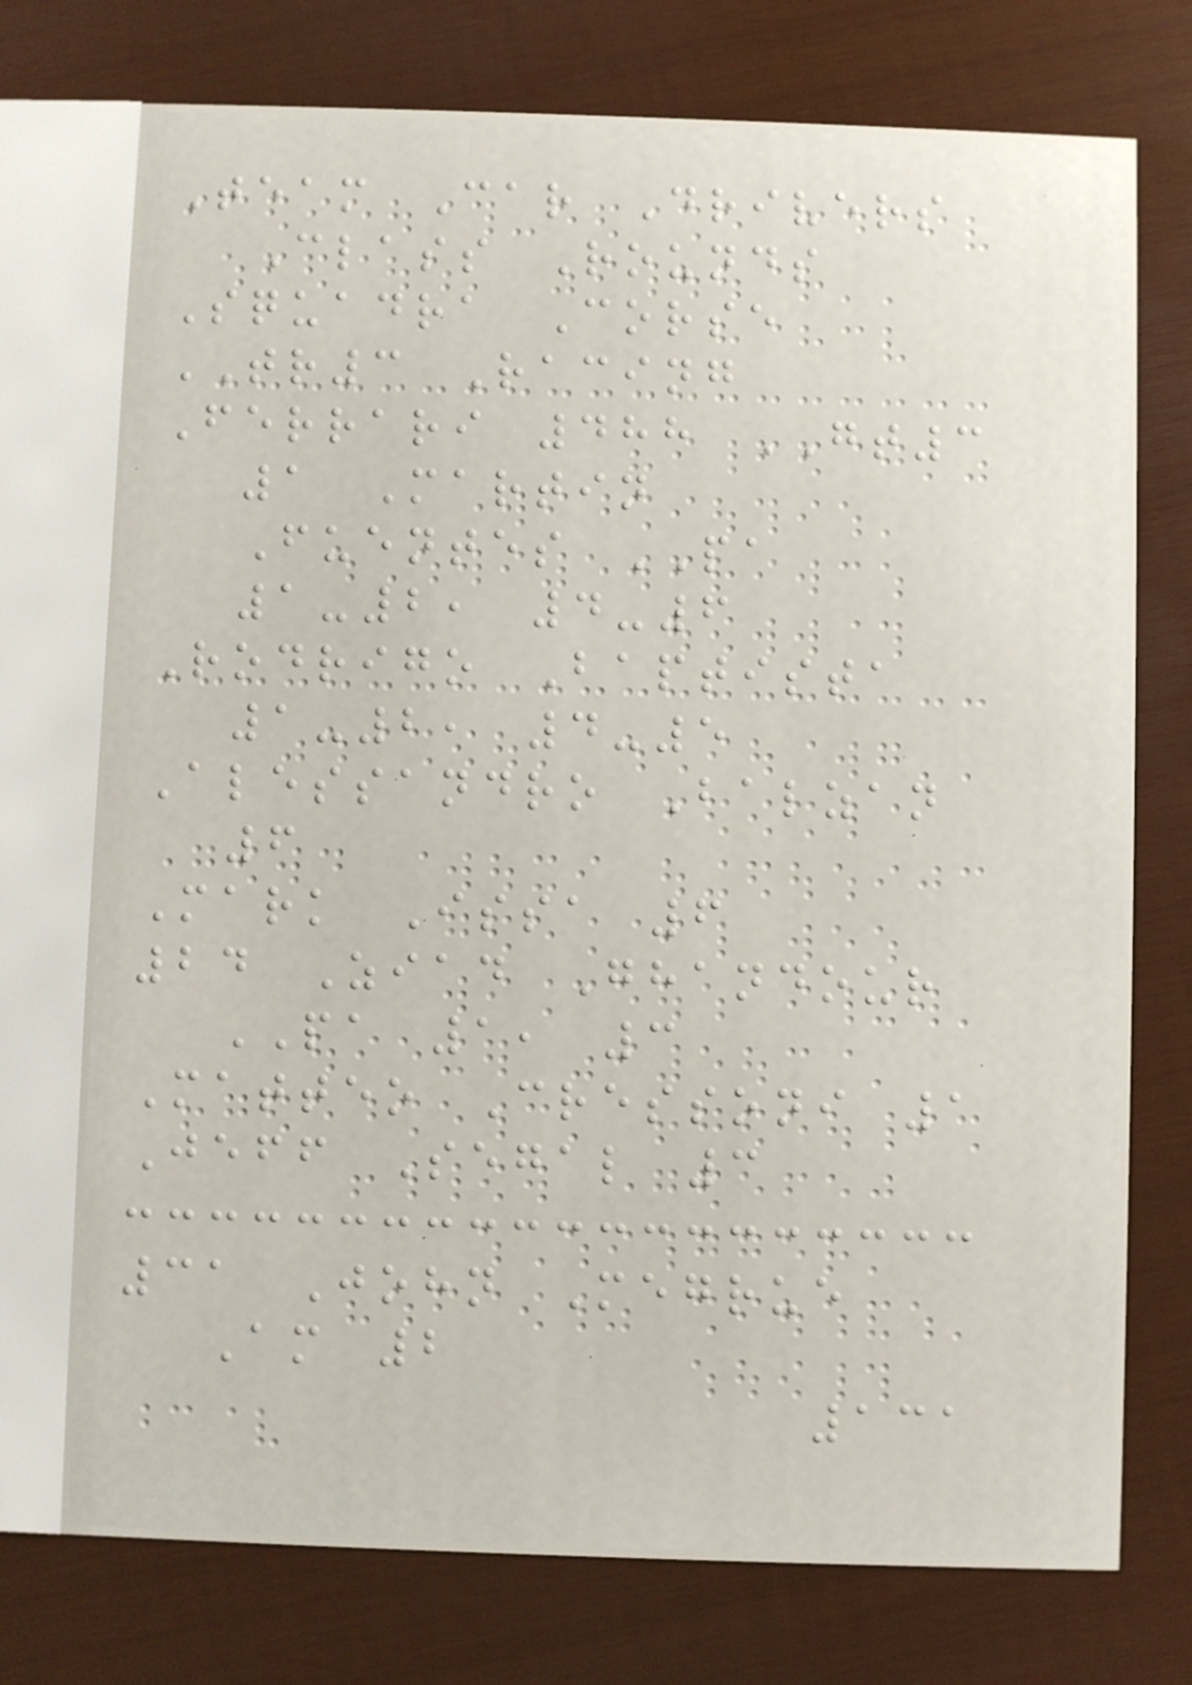Team Car Drivers
Class Rounds
Squadra Corse
TR3 Racing
Ferrari 488 GT3
1 Martin
Fuentes PA
1-2, 4-6
Rodrigo Baptista
1-2, 4-5
Alessandro Balzan
6
Mark Issa 6
24 Ziad Ghandour
PA 1, 3
Matteo Cressoni 1
Jeff Segal 3
31 John Megrue
Am 2
131
